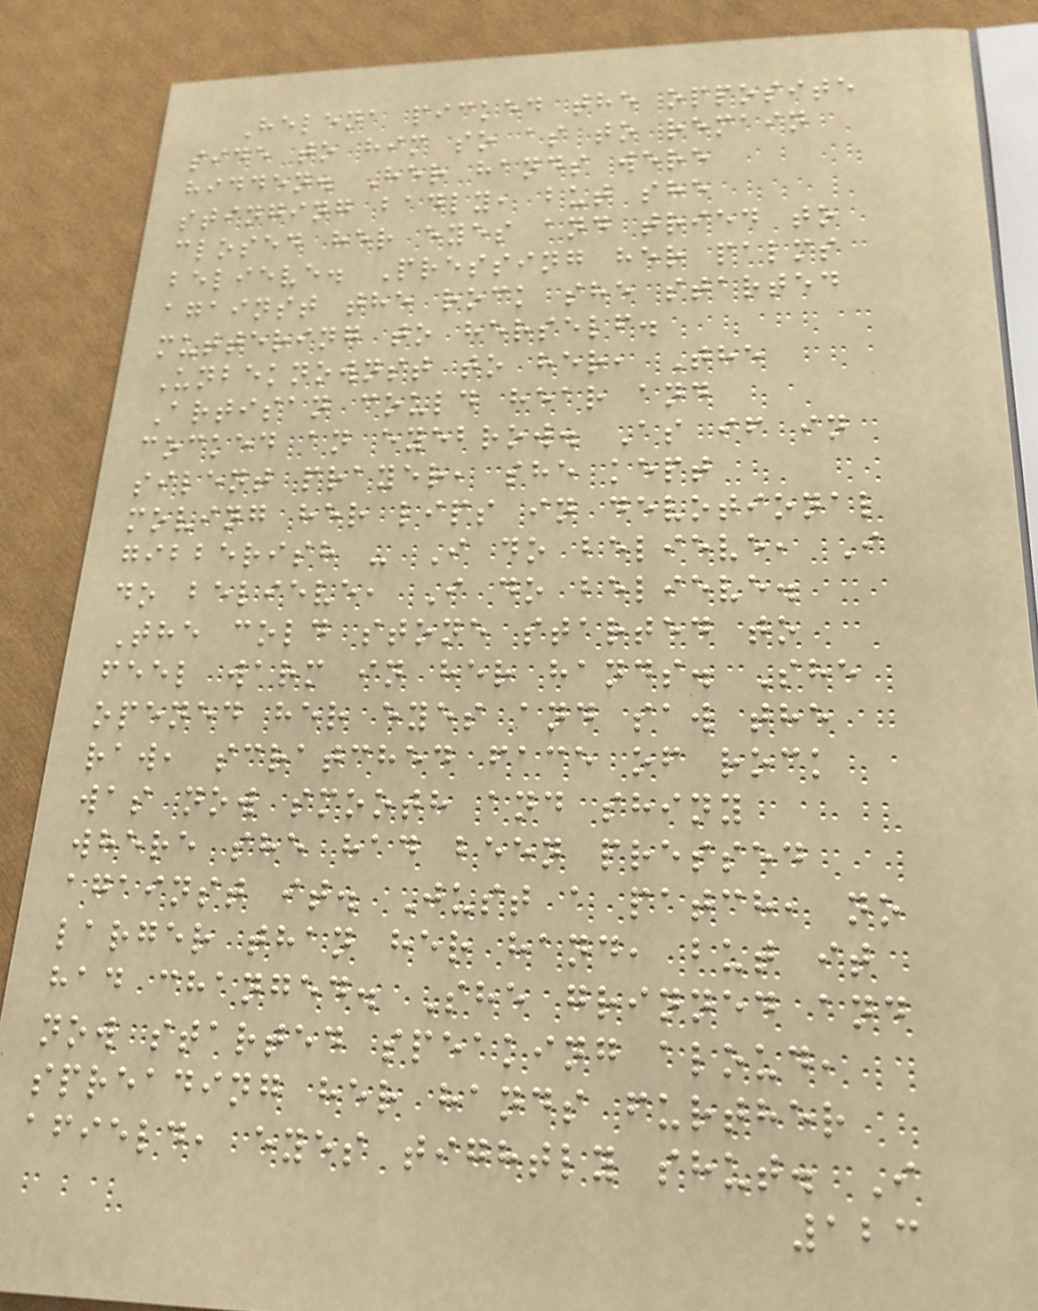Helena picked the opposite
side to him so as to remain
hidden. Her hands were
stinging badly, but she
closed her eyes and tried to
believe. Pressing her palms
against the rock she started
muttering to herself.
Unbeknownst to her, The
Artisan could hear and
cocked an eyebrow. As if in
silent prayer, she kept
moving her lips in devotional
gibberish - I do believe, I
do believe, I do believe.
The cold stone started to
feel warm in her hands. She
opened her eyes and saw the
raw, scratched face of rock
was now smooth and shiny
where she had been pressed
against it. Just a patch, no
larger than her hand, but it
had changed. She grinned and
now started speaking aloud,
spreading her hands further
afield, eyes tightly shut. I
123
